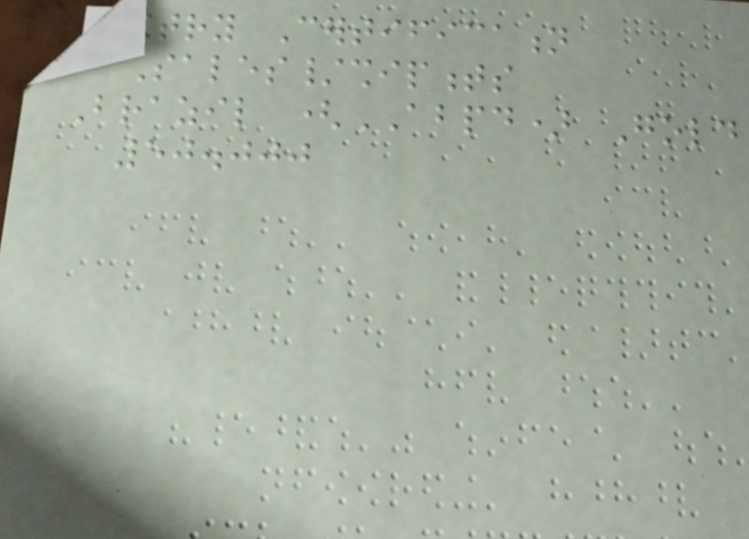Country Certification
Sales/shipments
Brazil (ABPD) Gold
50.000
